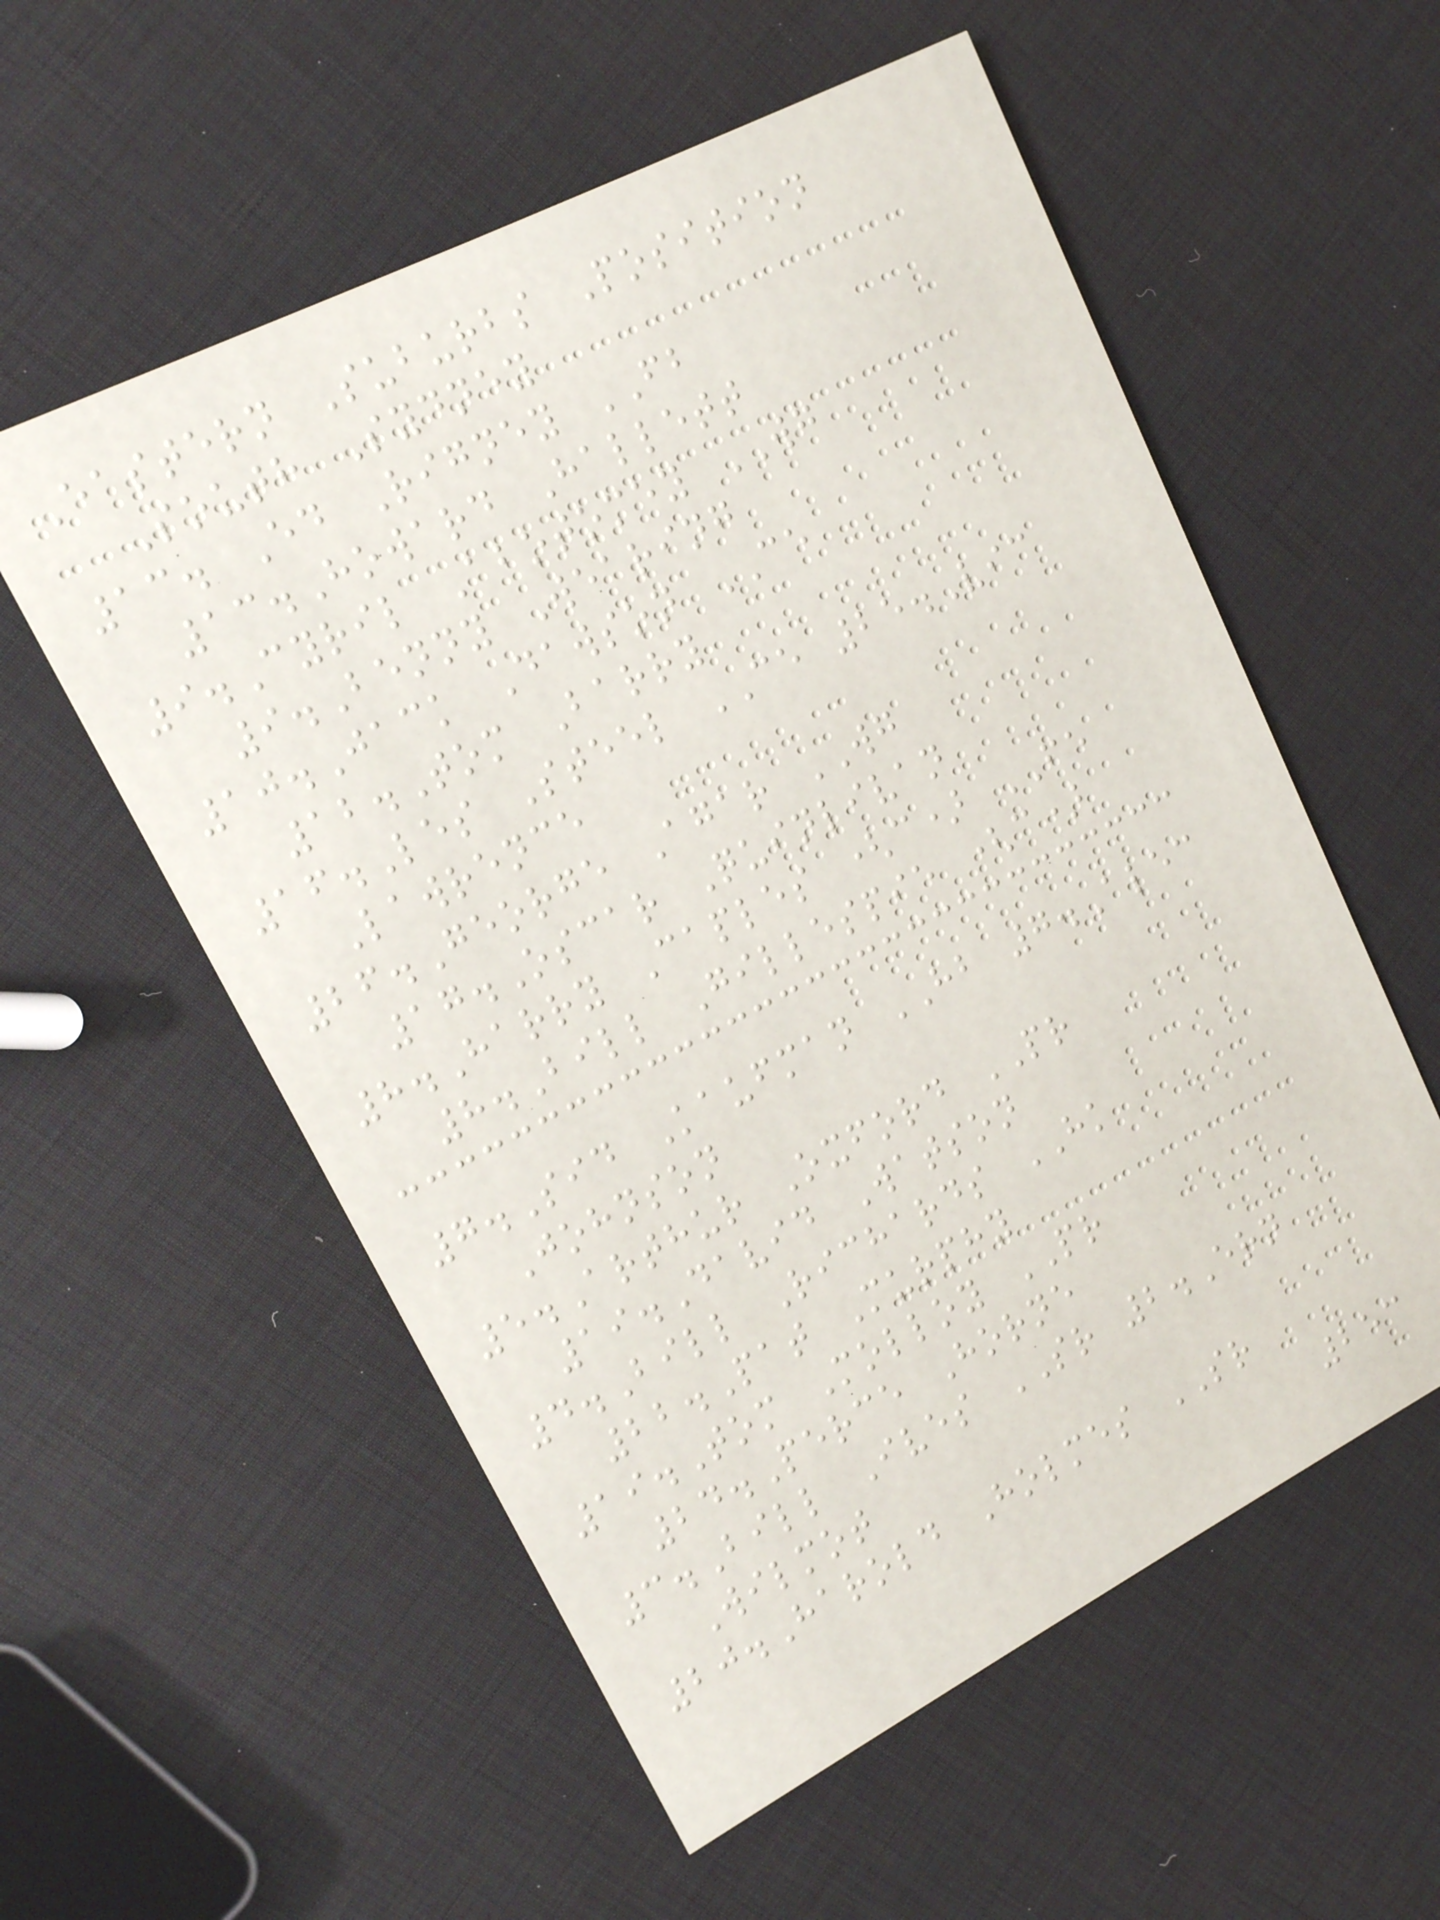Eastern Suburbs Position
South Sydney
13. Ed Rigney FB
13.Howard Hallett
9.Cyril Abotomey WG
9.Benny Wearing
10.Jack Dawson CE
12.Tom Barry
16.Les Steel CE 25.Vic
Lawrence
26.George Agar WG
17.Oscar Quinlivan
8.Harry Caples (c) FE
8.Bill Gillespie (c)
7.Sid Kaufman HB 7.Alec
Johnson
5.Arthur Oxford PR
19.David Watson
4.Bill Richards HK
22.Pat Murphy
19.Tom Molloy PR
24.Perce Horne
3.Bill Ives SR 2.Ern
Wilmot
20.Harold Holmes SR
253
